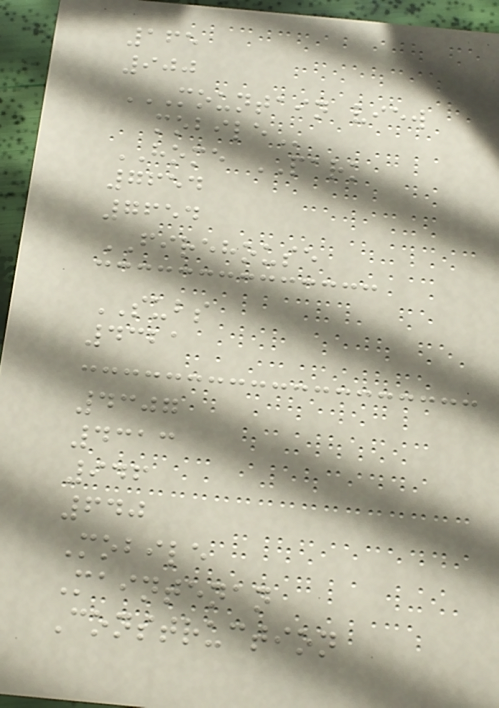165
900
MOUNTAIN VIEW
MOBILE
HOME PARK
7654
7654
FIREHOUSE
SUBS
4321
4307
4313
946
640
Mobile
Maintenan
Construction
